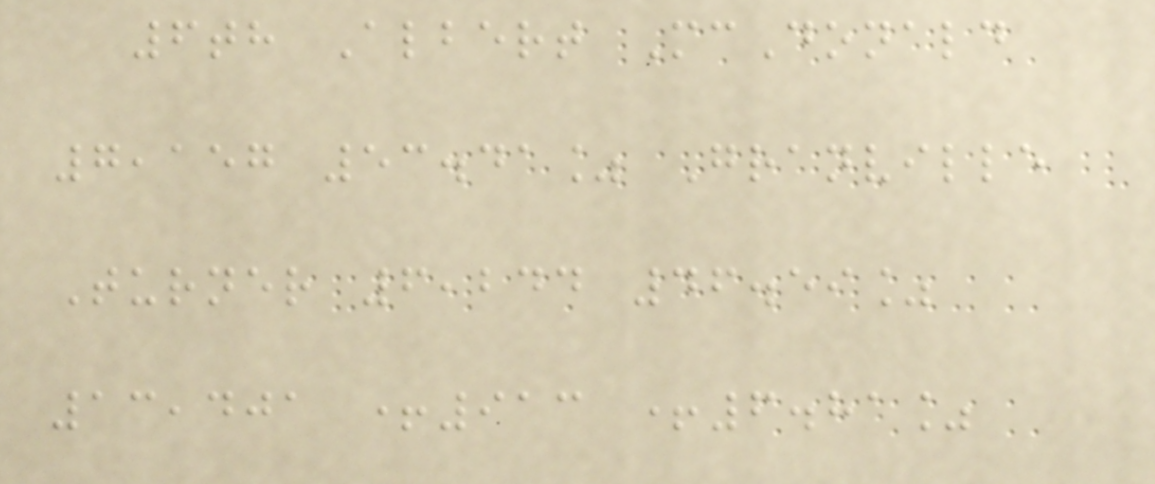6th Albert McDonald
7,157 53.41% Granville
Turner 6,244 46.59%
13,401 +913 +6.81%
